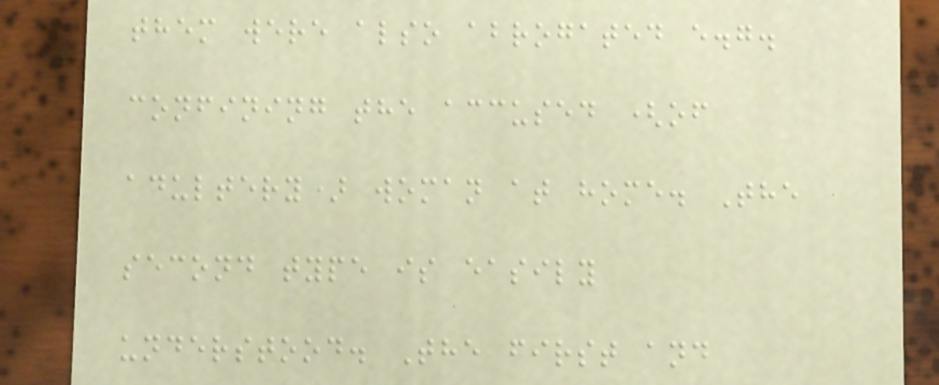them were also abrogated e.g.
confining the accused (of
adultery) woman at home. The
second type is easily
understood. The first and
